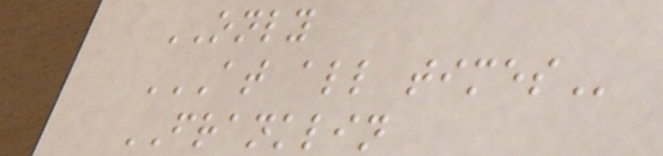ONLY
AT ALL TIMES
FRANKLIN
